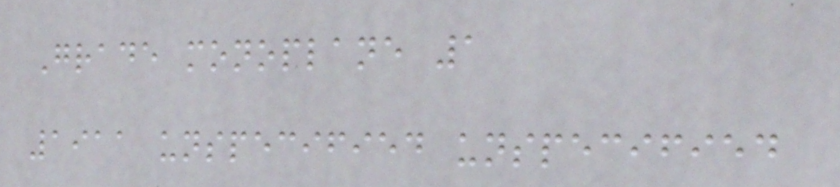Grade monoplane 1
1911 unspecified unspecified
